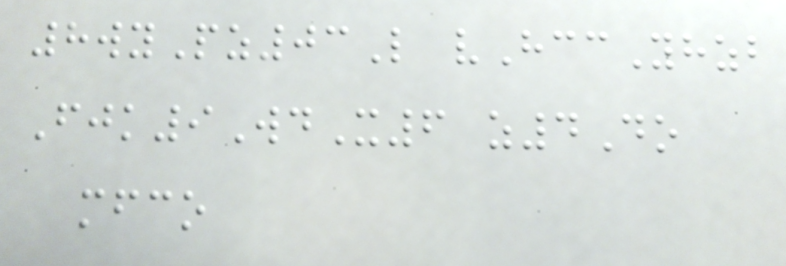8wyPz03L vHccYhzb
Fjk9WdX6 z4Do
mfco
